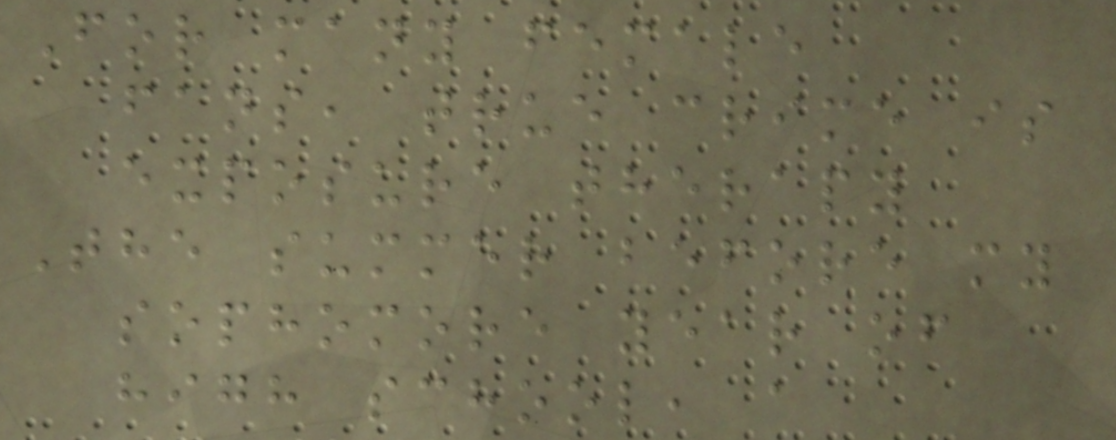For many female
fans, true crime is
exposure therapy
The summer before my
sophomore year of
high school, a
